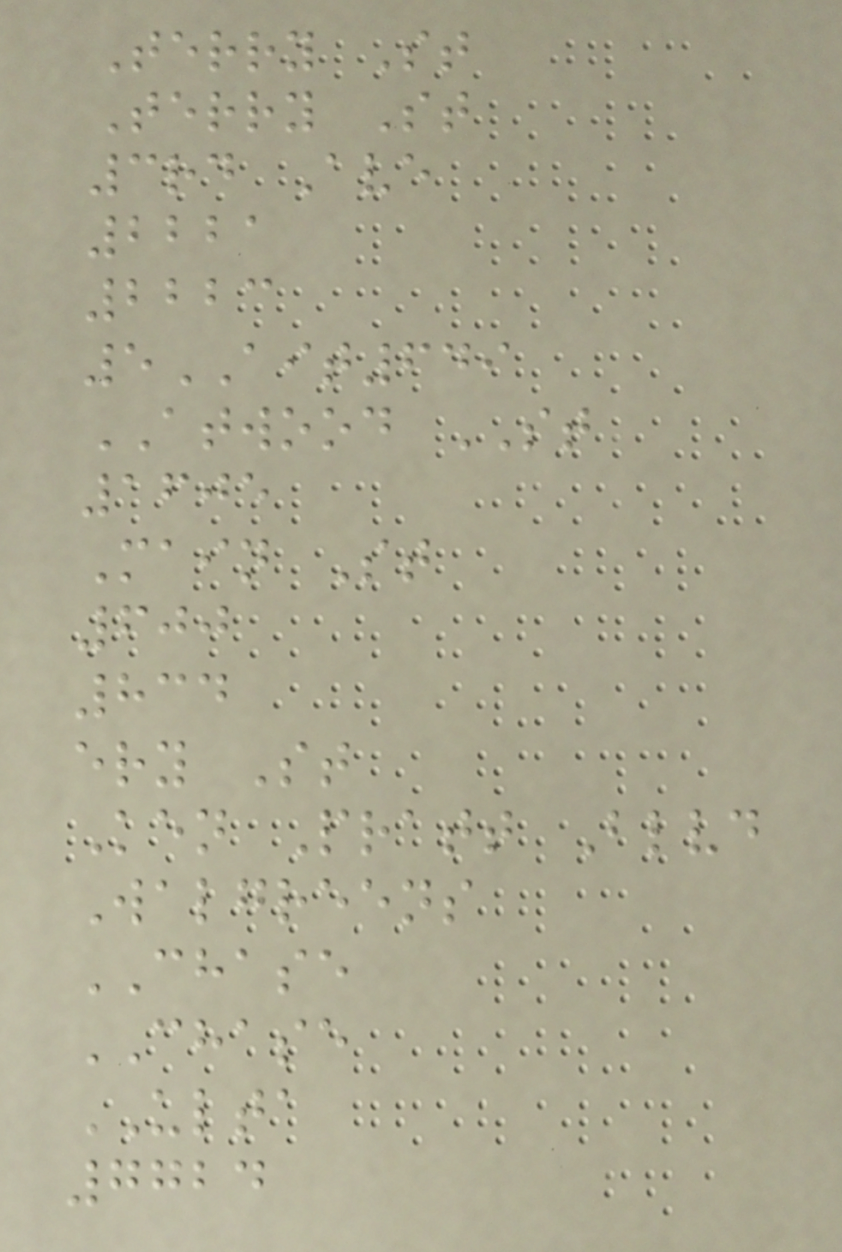Terry St
Terry St
3rd Ave
2221
2223
5AIT649
ATWOOD ST
1605
Main St
600
834
ery St
Ken Pratt Blvd
Walgreens
CHASE
CHASE
ULTA
7724
